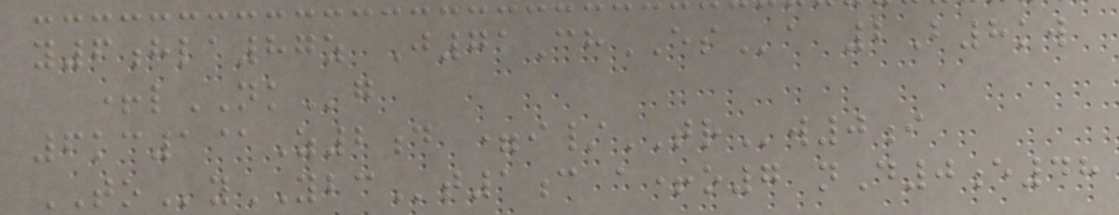y6hla87z J71ChESa 2B8kw
+lNKg
6kc1@Z2d =i/TRw0i
TOyYBCt1c a+o7 nD0e48
